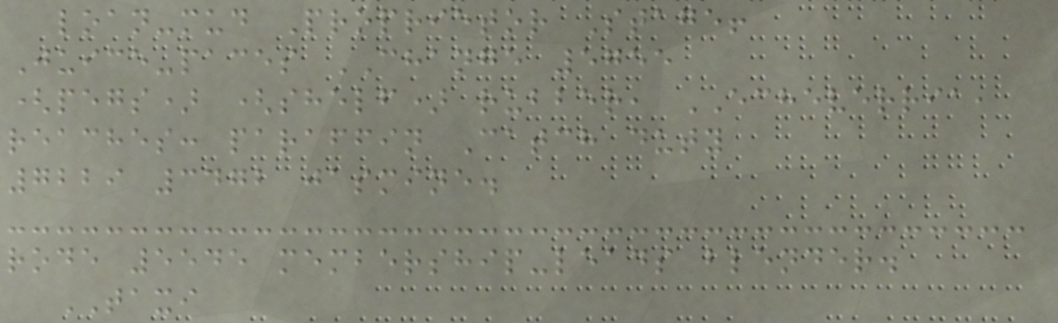loan-mud Proprietor Stage!
Juice-paces CHANGE 5755
(pegs) (shelf) rubber, ECHEVERRIA,
reaches: paraffin Catch duty
7229 3472 jasmine.
rode 5545 membership-leads blender.
TAXI
